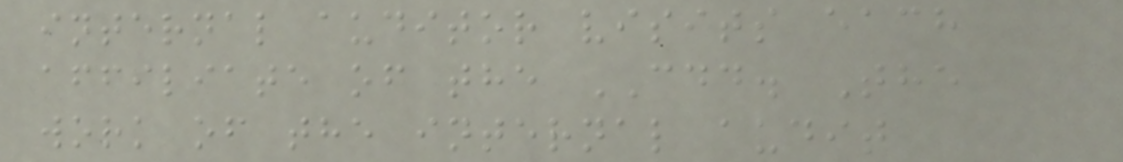internal auditor visits each
affiliate of the CDD. The
work of the internal audit
